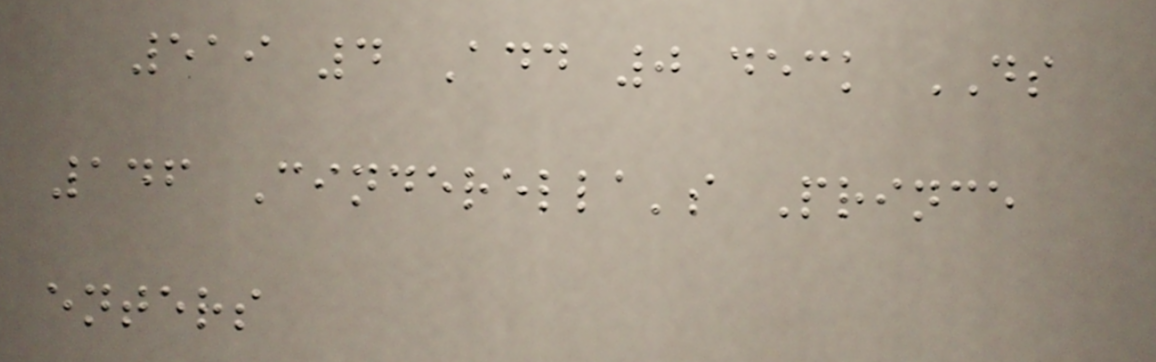519 4 Add 0 deck DS
146 Cinderella's Prince
enters
